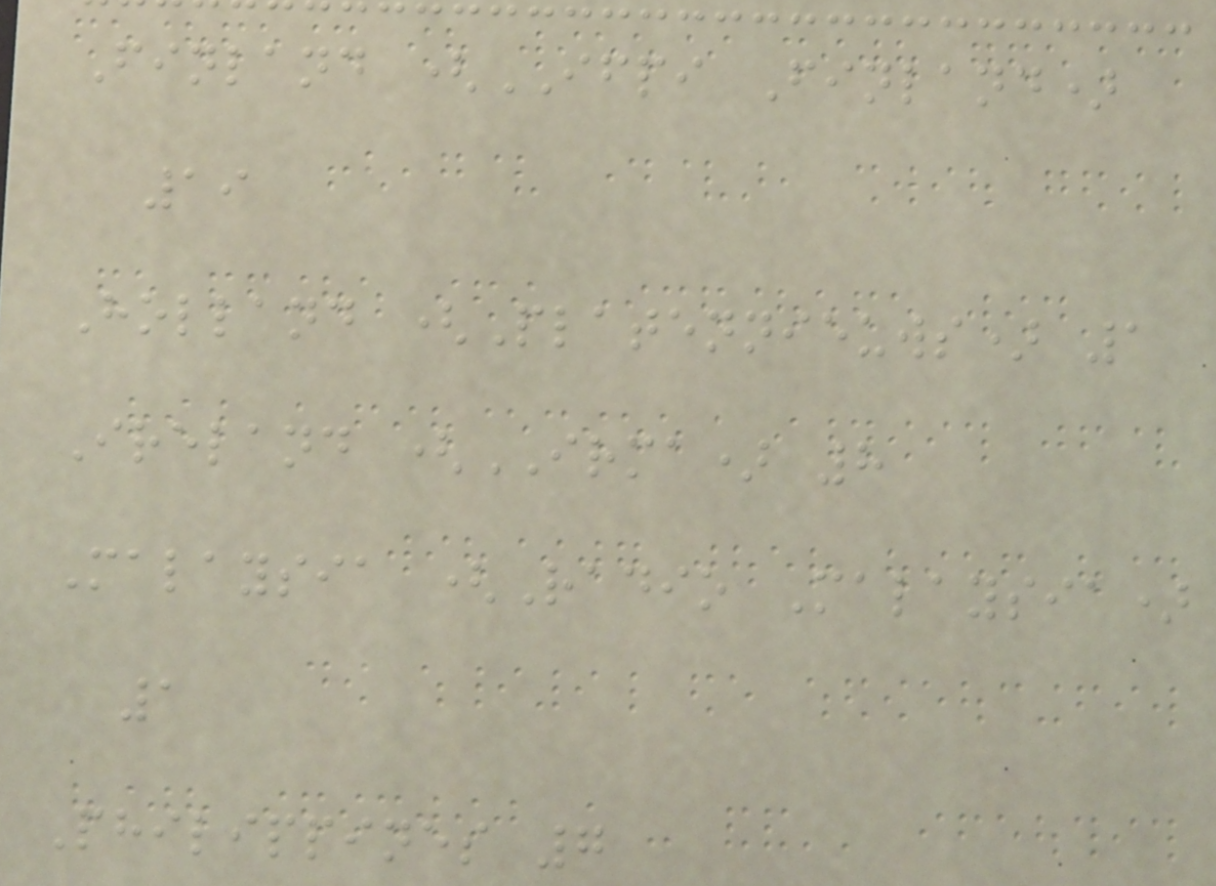Finland (IFPI Finland)
19
Holland (Platennieuws) 1
Ireland (IRMA) 8
Malaysia (Radio Malaysia)
1
Philippines 7
